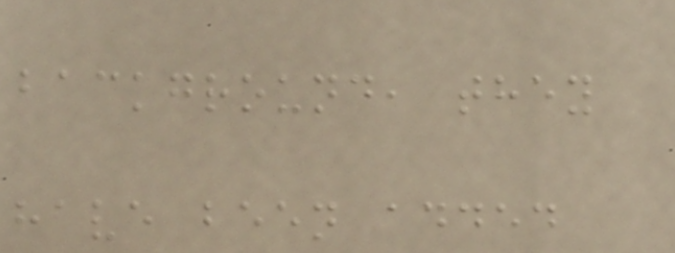background, they
have been added
